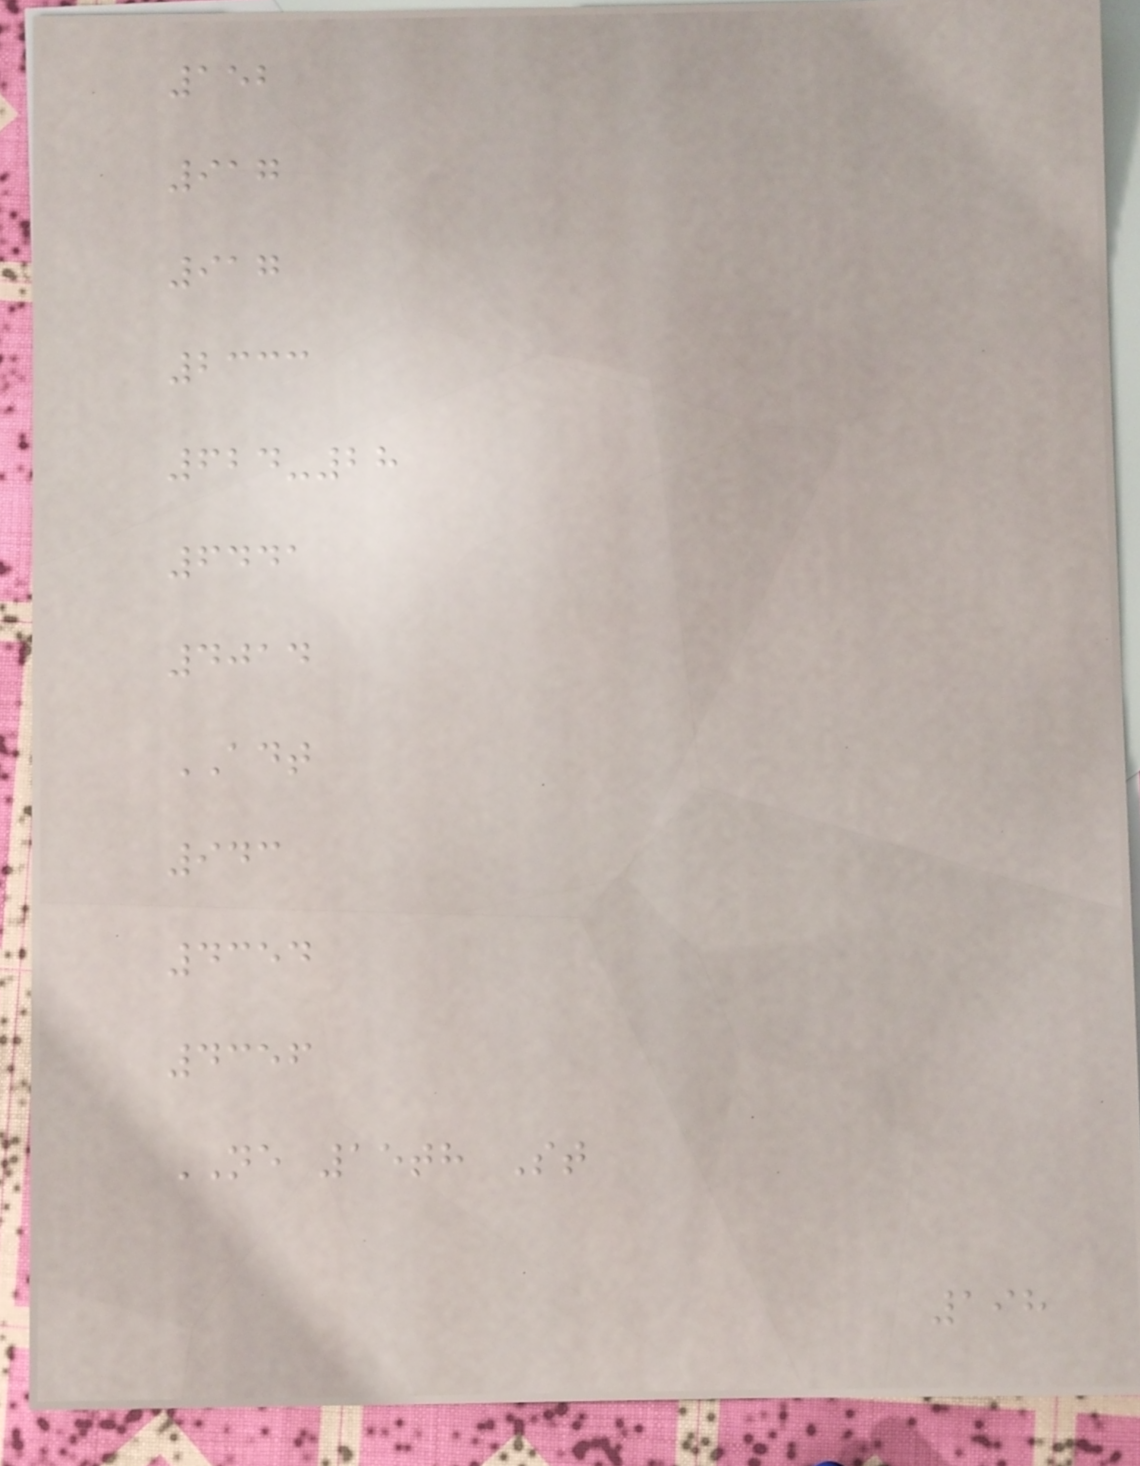152
917
917
2333
624-28
6441
4014
ADT
943
4354
4356
NE 15th St
198
